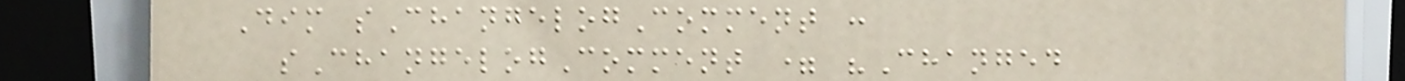Dim sChangelogComment :
sChangelogComment = "Changed
